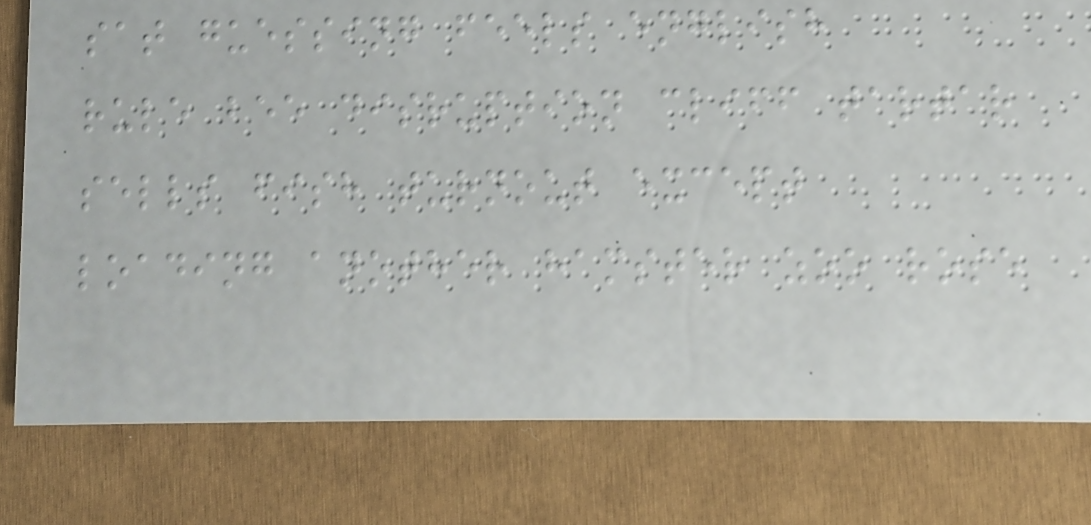sat guessing feels english
rule bee disruption cliff tartar
sells fish turnout except
loading another hamster zoo rose
